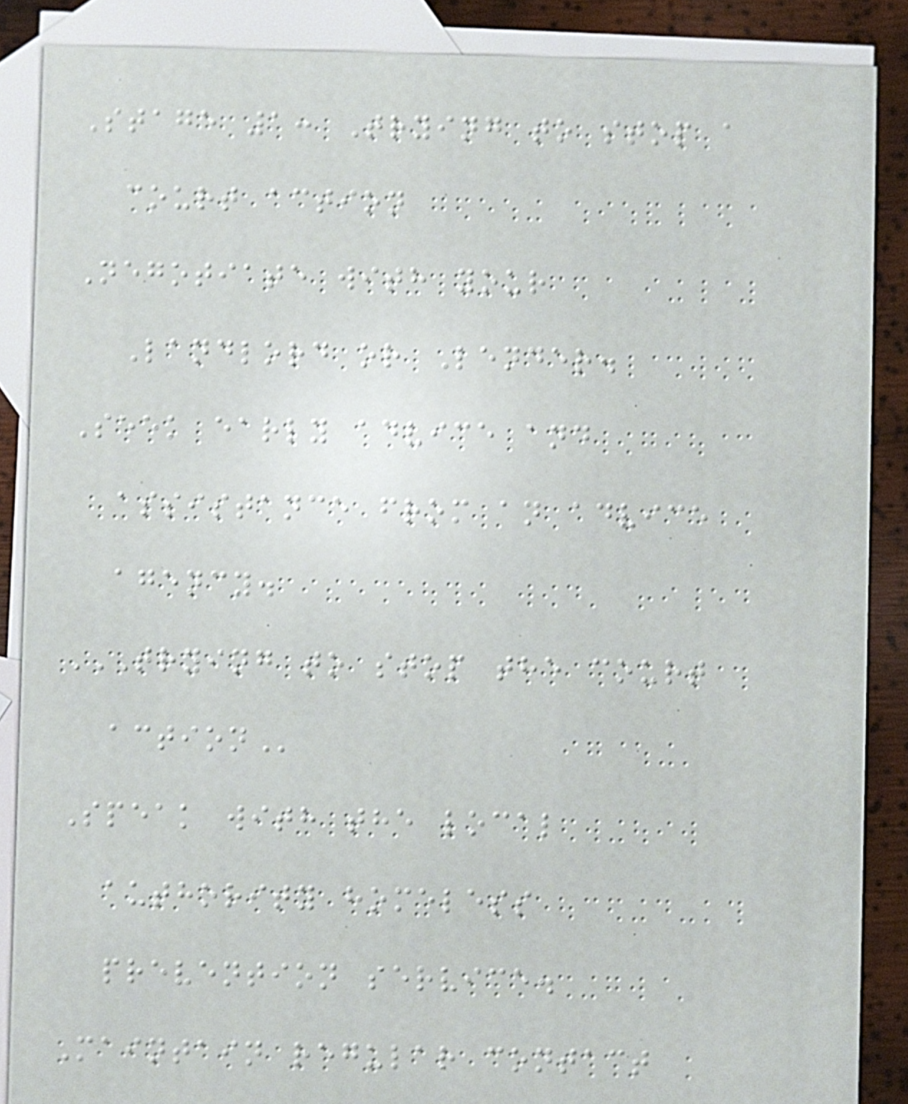Stage 1: Trying to stop a
court action
Negotiate with your
Landlord or Lender.
Seek early advice and
assistance from an advice
agency.
TRYING TO STOP THE COURT
ACTION
Speak with the local
authority homeless
prevention service.
Maintain regular contact
